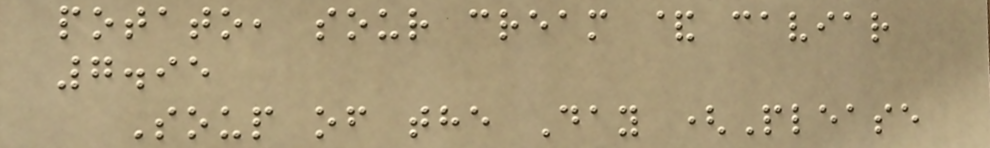potato, sour cream & caviar
7.95
Soup of the Day (Please
